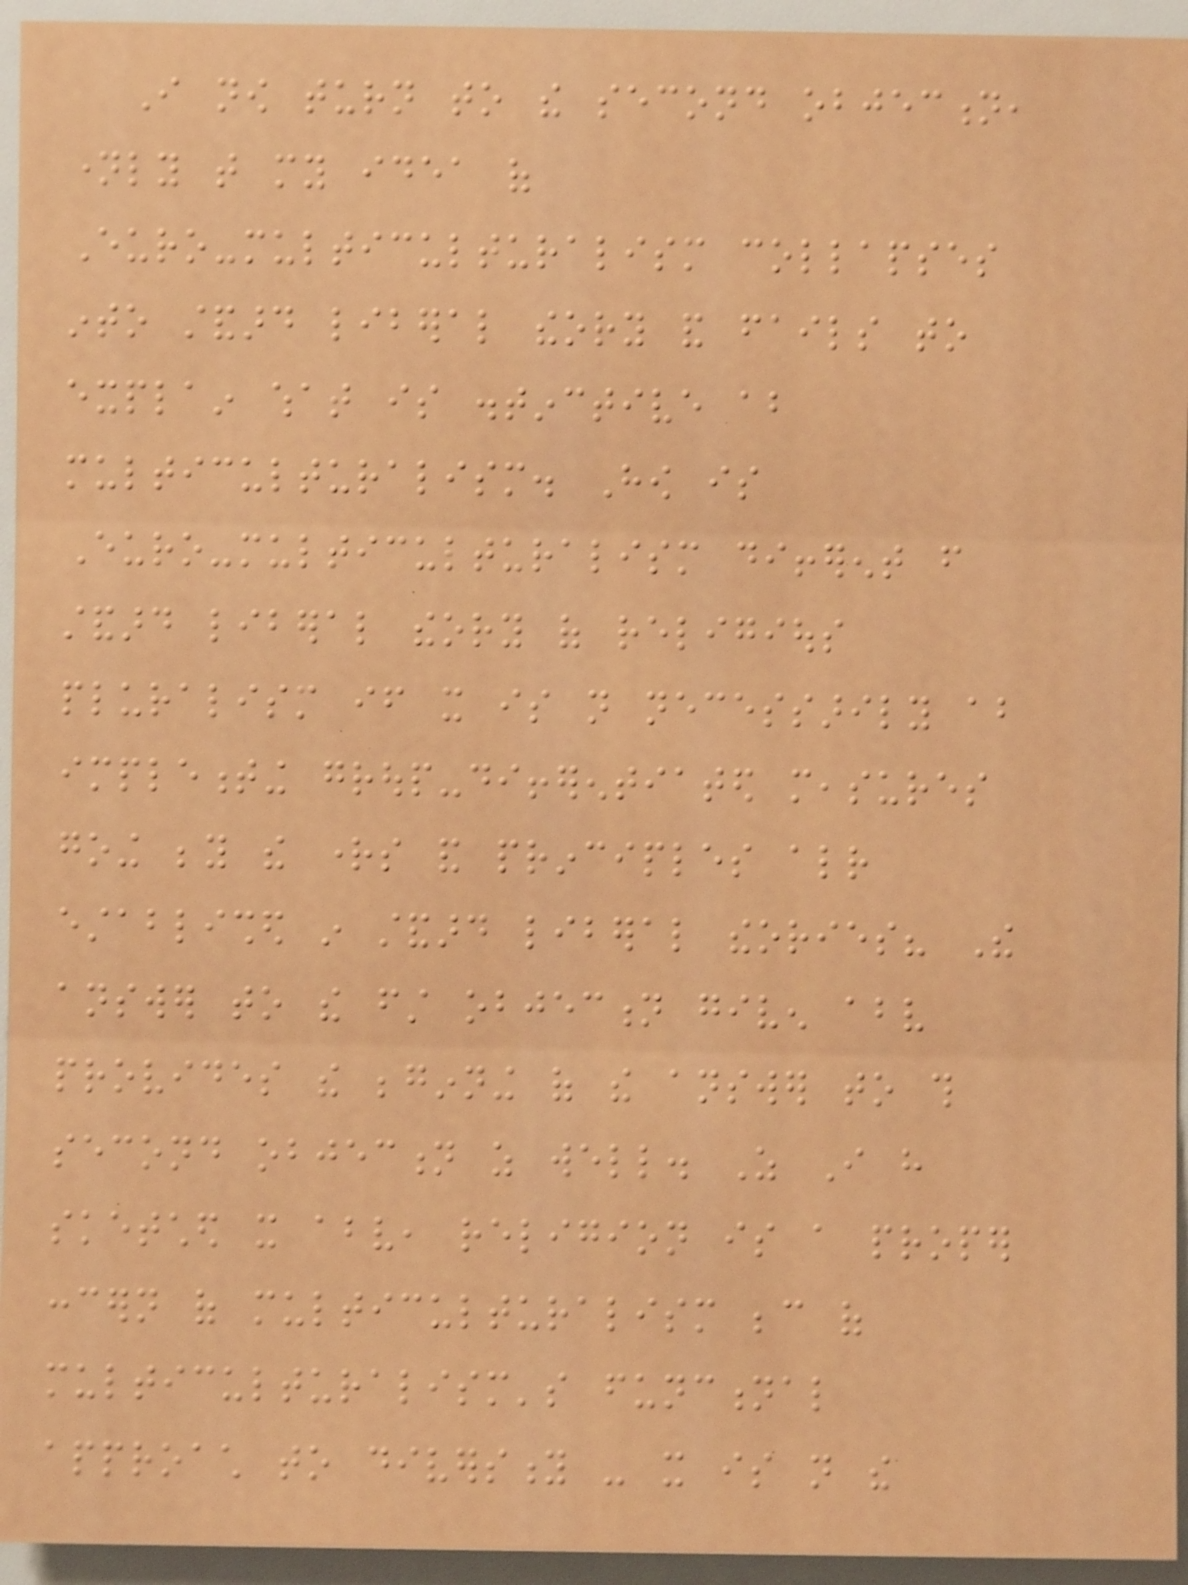I now turn to the second objection,
namely that my idea of
Euro-multiculturalism collapses
into standard liberal theory and fails to
explain what is distinctive about
multiculturalism. How is
Euro-multiculturalism different from
standard liberal theory of religious
pluralism if it is not necessarily about
implementing group-differentiated measures
going beyond the rights and principles already
established in standard liberal theories? The
answer to the first objection given above
provides the beginning of the answer to this
second objection as well. As I have
sketched it above, religion is a proper
concern of multiculturalism because of
multiculturalism's functional
approach to diversity - it is not the
